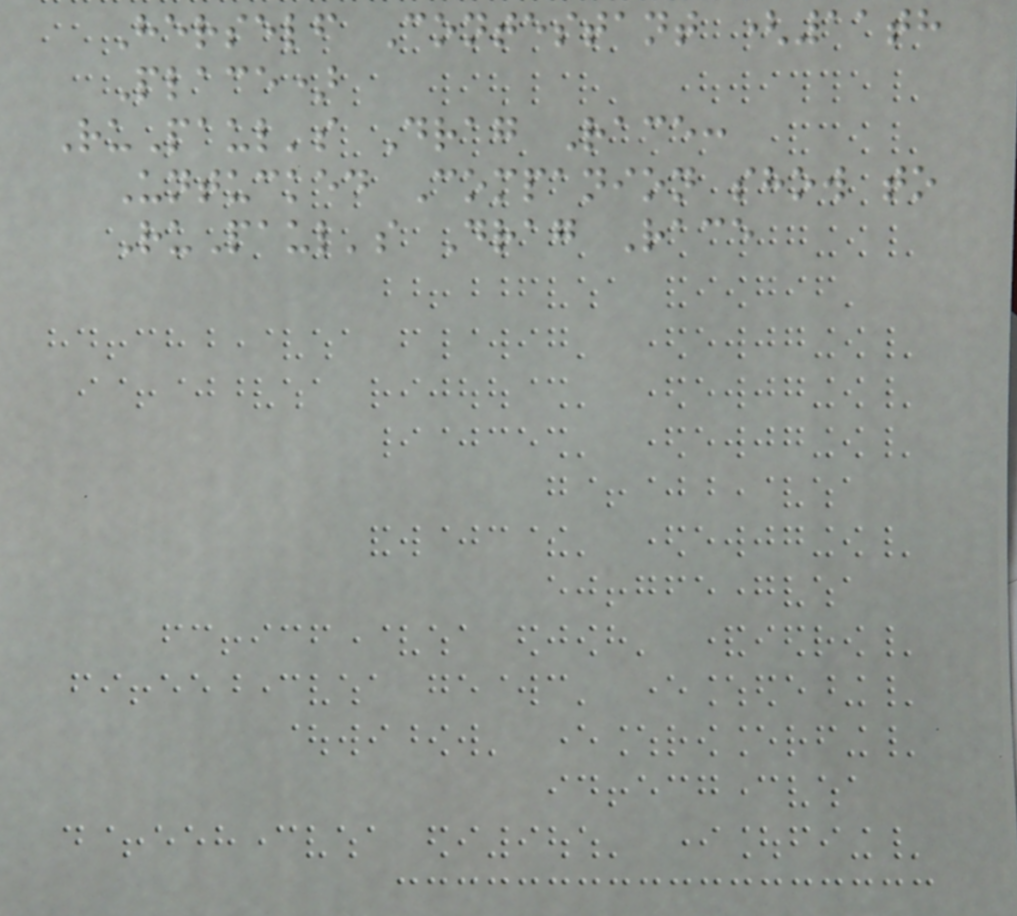Herself Contestant (11th
Place)
RuPaul's Drag Race:
Untucked Companion show to
RuPaul's Drag Race
